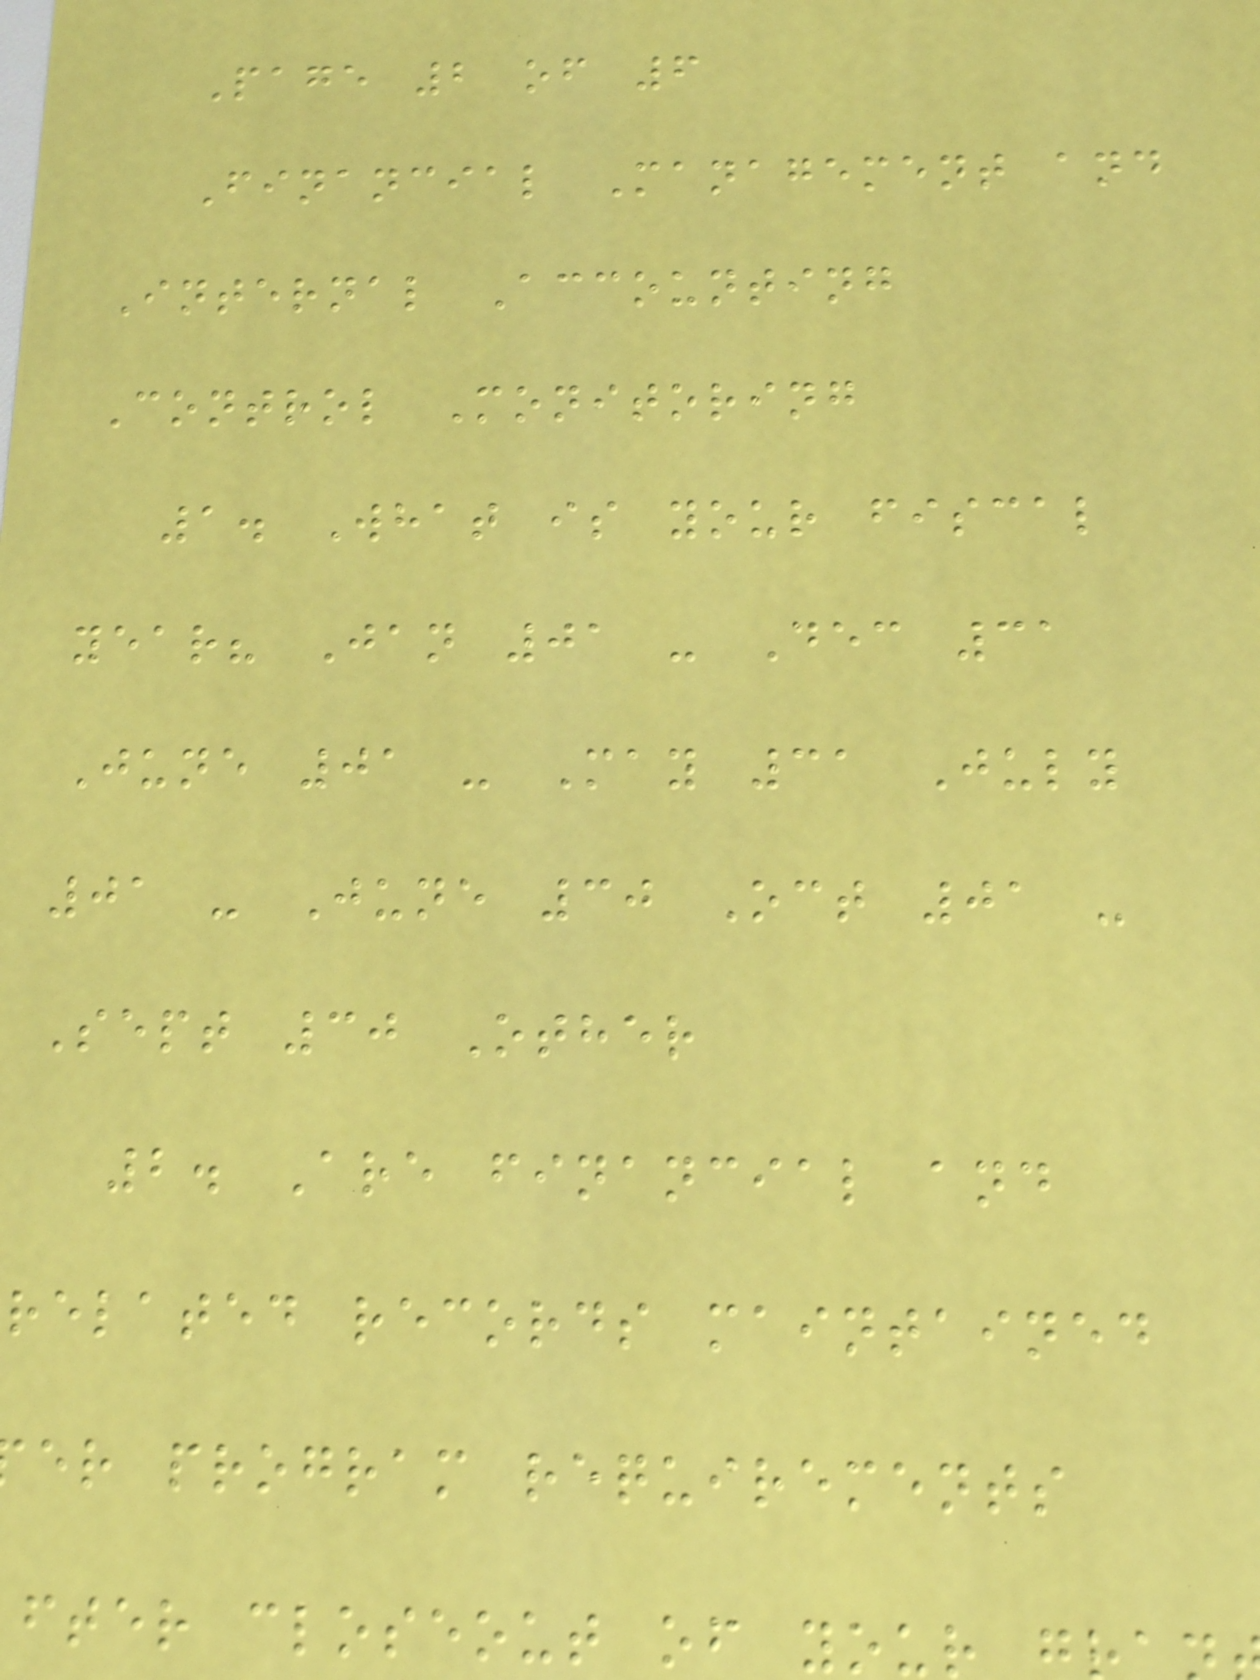Page 2 of 6
Financial Management and
Internal Accounting
Control Monitoring
1. What is your fiscal
year? Jan 01 - Dec 31
June 01 - May 31 July
01 - June 30 Oct 01 -
Sept 30 Other
2. Are financial and
related records maintained
er program requirements
fter closeout of your
